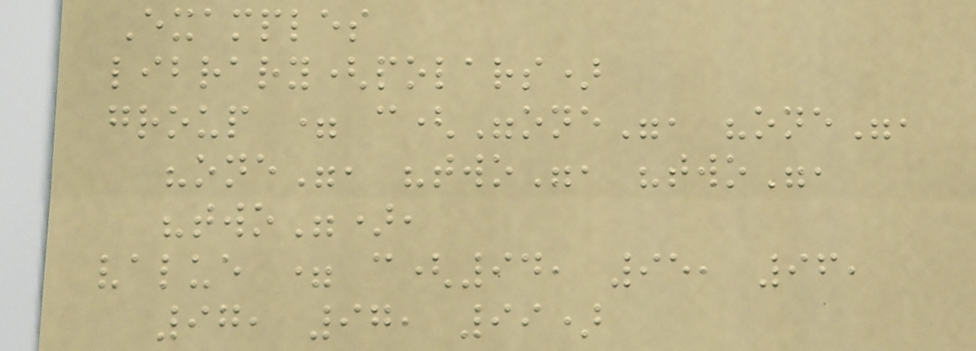Examples
library(polars)
group = c("one", "one",
"one", "two", "two",
"two"),
value = c(94, 95, 96,
97, 97, 99)
